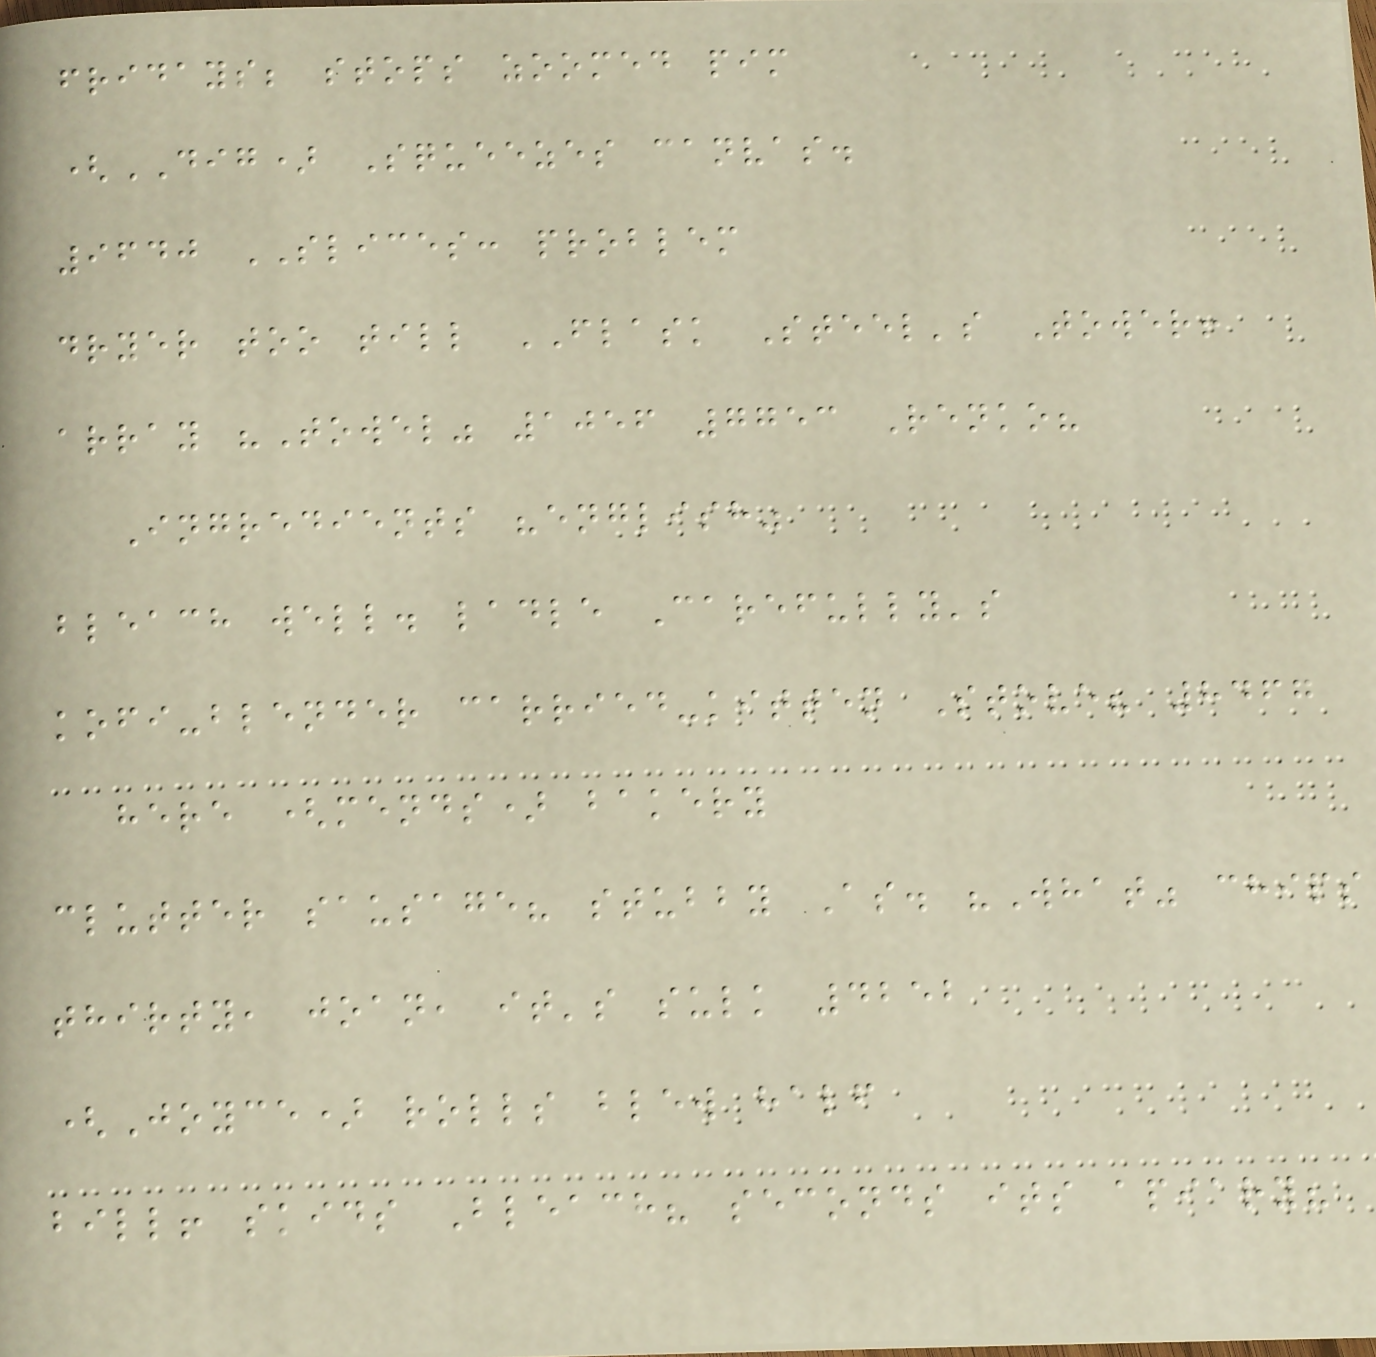fridays; stops zoomed pim
(DIG) Squeezes canvas.
9640 SLICES: problem
dryer too till FLASK Steel's Tower!
array "Towel" 1056 7753 Renko?
Ingredients "english"
bleach well. ladle Carefully's
kofi-blender carried-kitten Stove? 8467
here (mends) bakery
clutter sausage? stubby As. "What" chips
thirty, joan, it's sulk 4252
(Joyce) rolls blew half
bill! skids Bleach? seconds its apiary?
